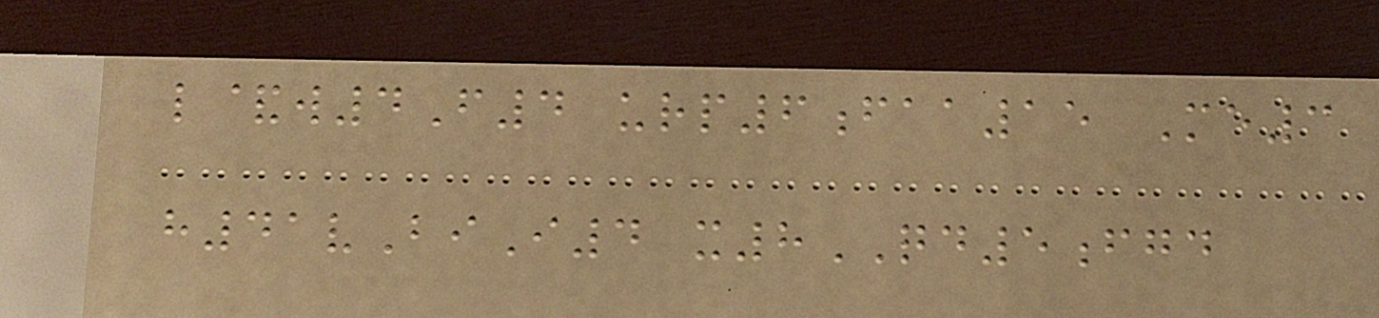l&w4F4 urp6faa15 Me3
h41vBiI4 x8QD5fgd
